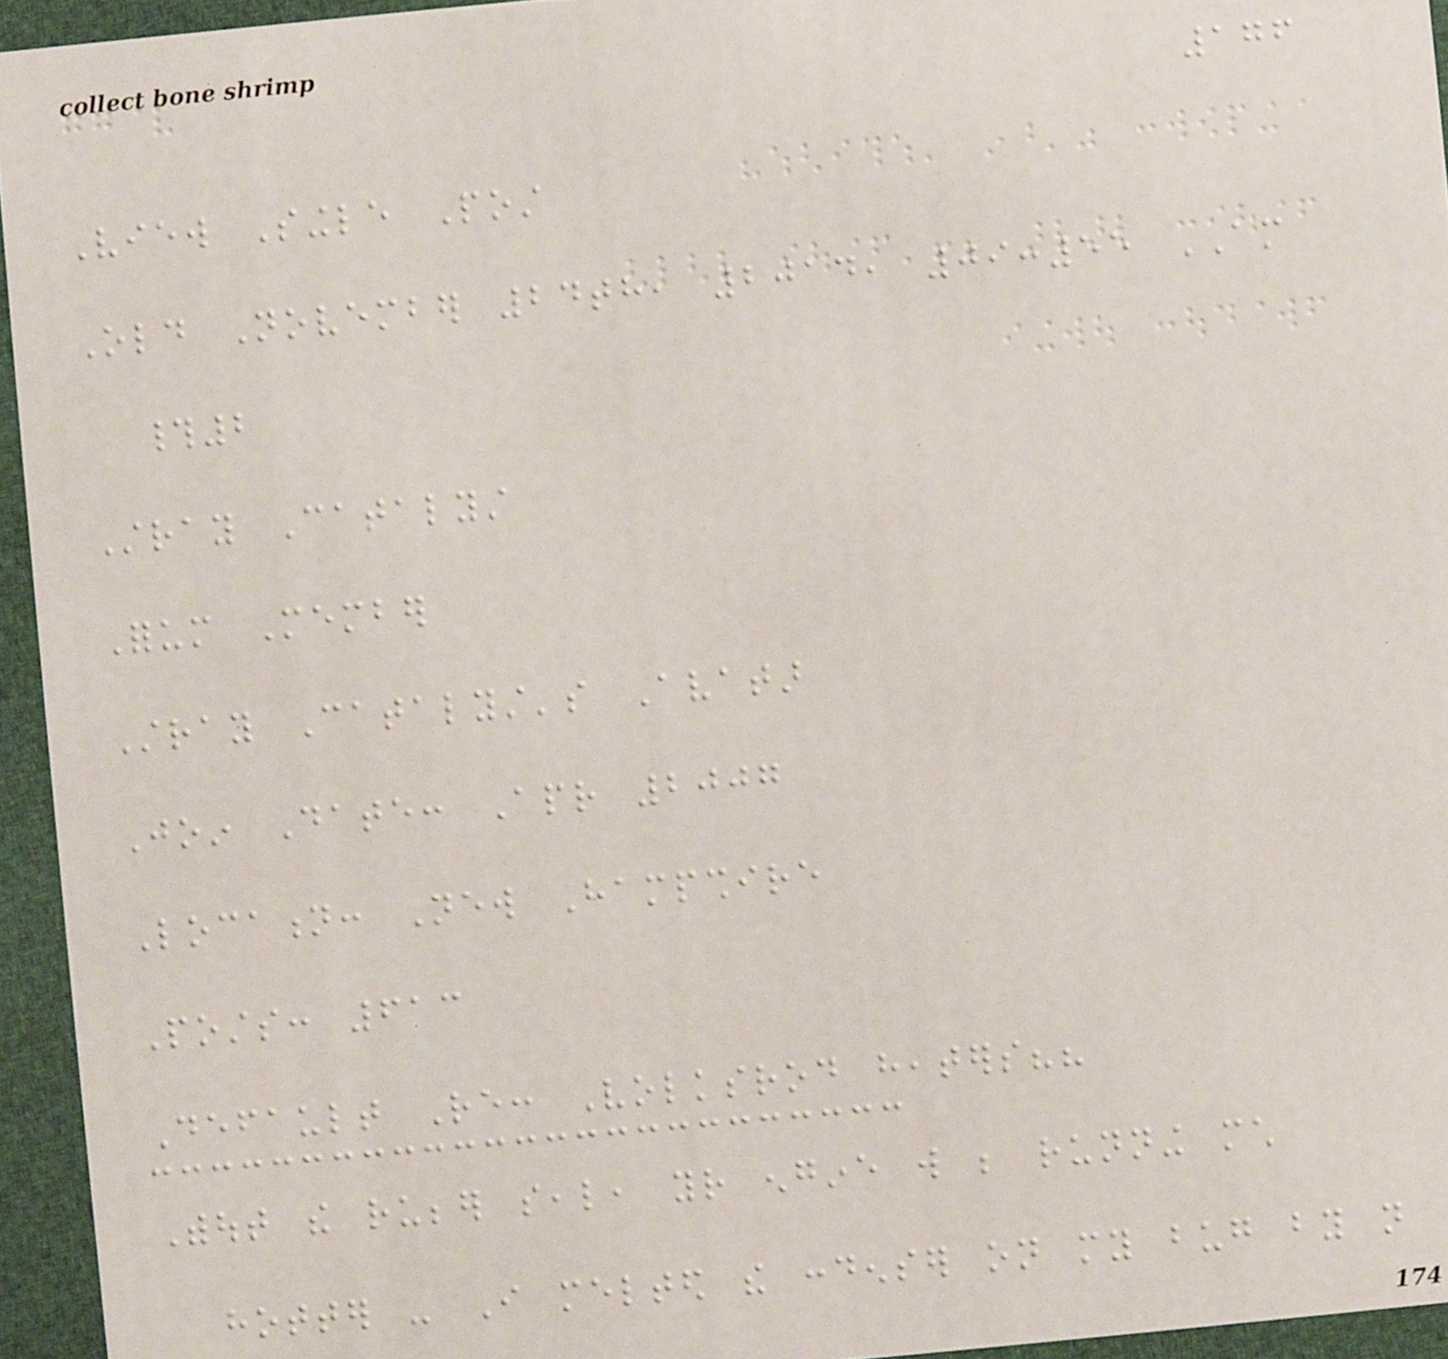176
View Single Post
Old November 24th, 2014, 09:55 AM
#2
Stray Catalyst
Forum Member
Stray Catalyst's Avatar
Join Date: Apr 2007
Location: New Hampshire
Posts: 613
Default Re: Volksrod heaters??
Without the rubber seal, your engine will be running much
hotter - I melted the condenser on my bug by not
